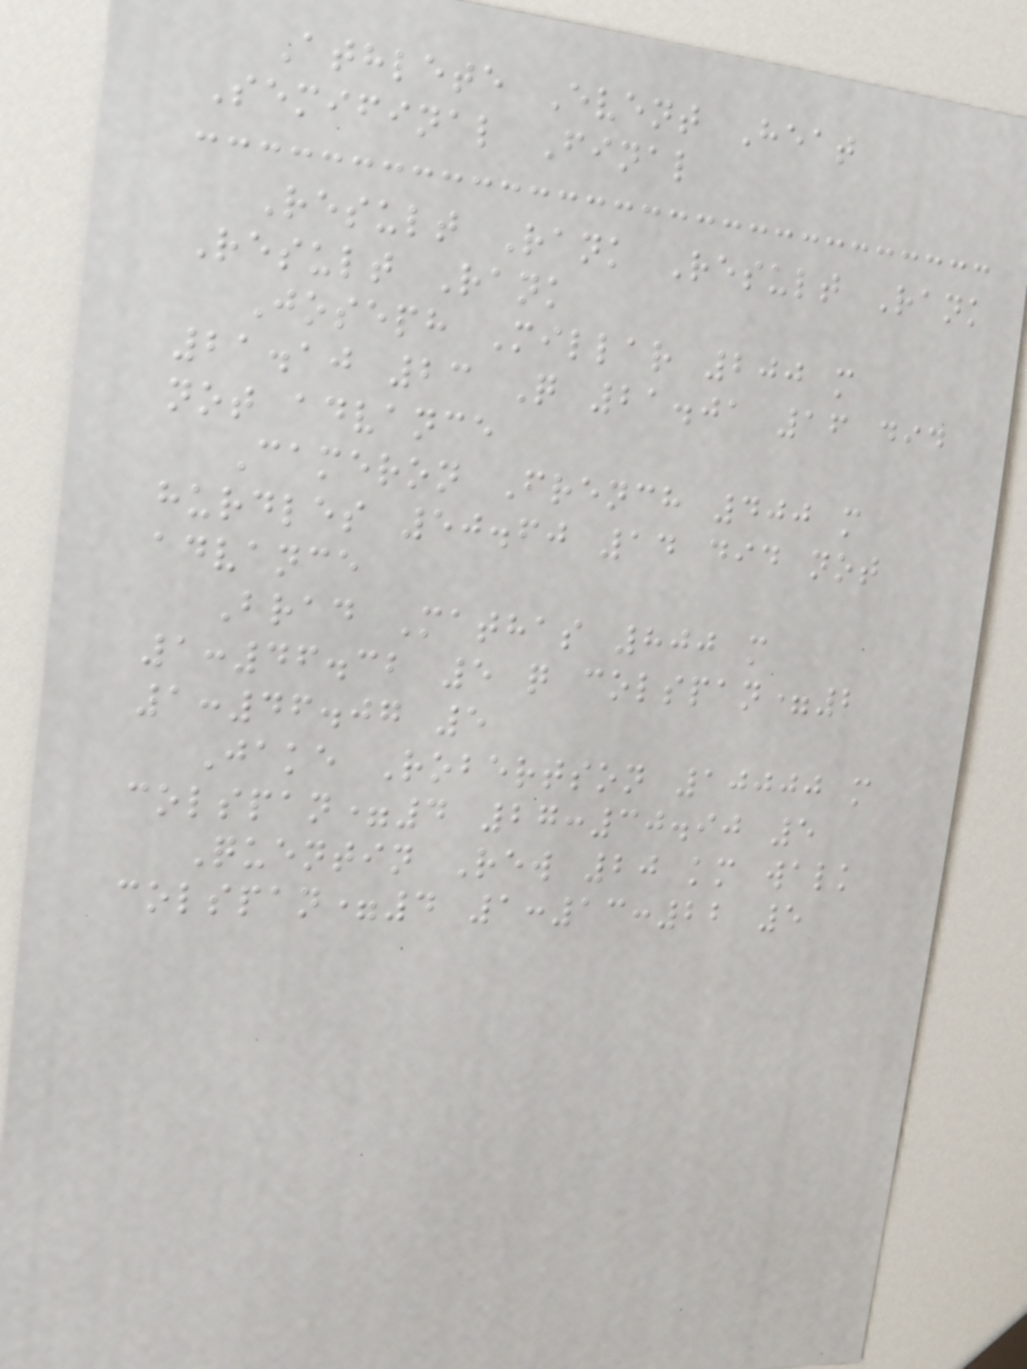Athlete Event Heat
Semifinal Final
Result Rank Result Rank
Result Rank
Joseph Millar 200 m
21.10 23 Q 21.01 16 did
not advance
Cameron French 400 m
hurdles 50.60 14 did not
advance
Brad Mathas 800 m
1:46.32 5 q colspan=2
1:46.07 5
Jake Robertson 10000 m
colspan=4 27:30.90 5
Quentin Rew 20 km walk
colspan=4 1:13:22 5
